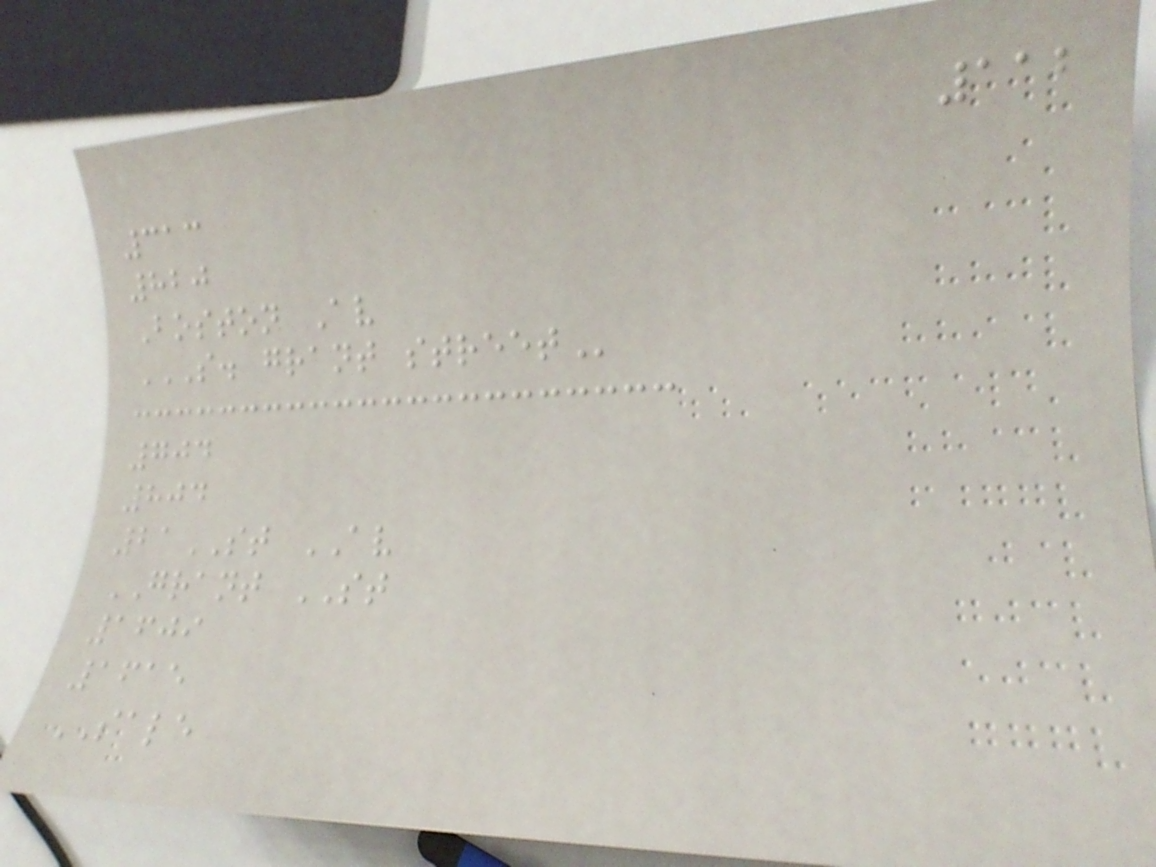112
313
820
Boston Av
S. GRANT STREET
704
804
21ST AV
GRANT ST
1609
1615
SALE
